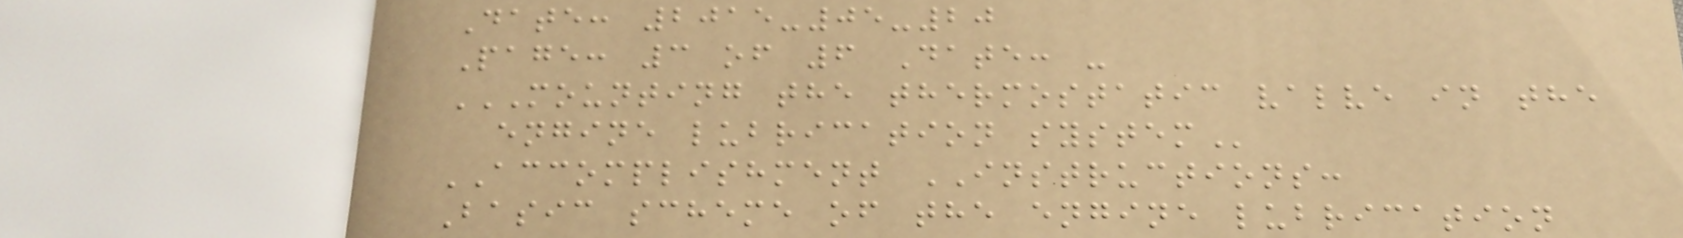Date: 2015-05-20
Page: 3 of 6 Date: -
MOUNTING THE THERMOSTATIC VALVE IN THE
ENGINE LUBRICATION SYSTEM
ACCOMPLISHMENT INSTRUCTIONS:
Basic scheme of the engine lubrication
